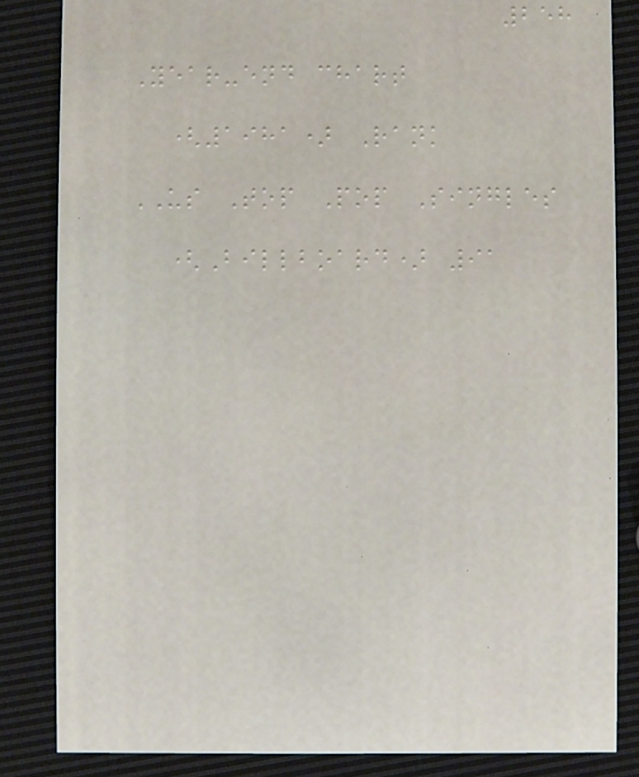258
Year-end chart
(1981) Rank
US Top Pop Singles
(Billboard) 91
